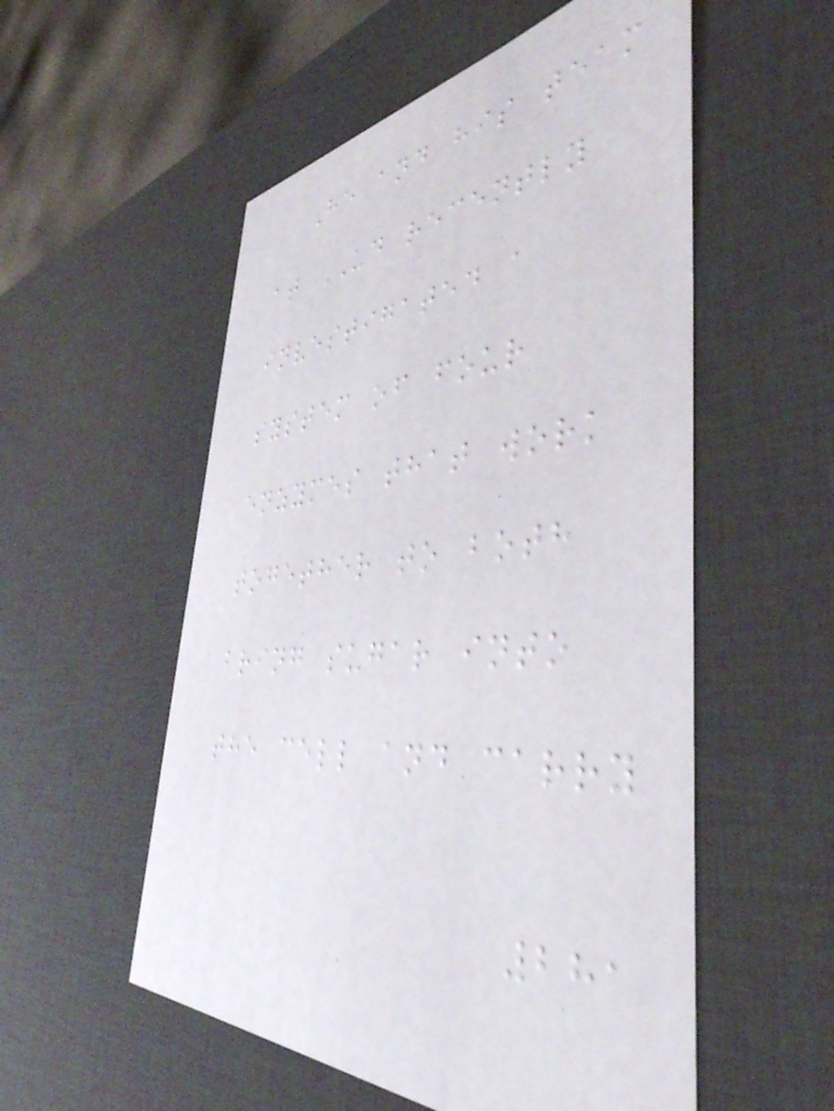He and his team
at UD recently
investigated a
system of four
enzymes that work
together to both
bring sugar into
the cell and carry
281
